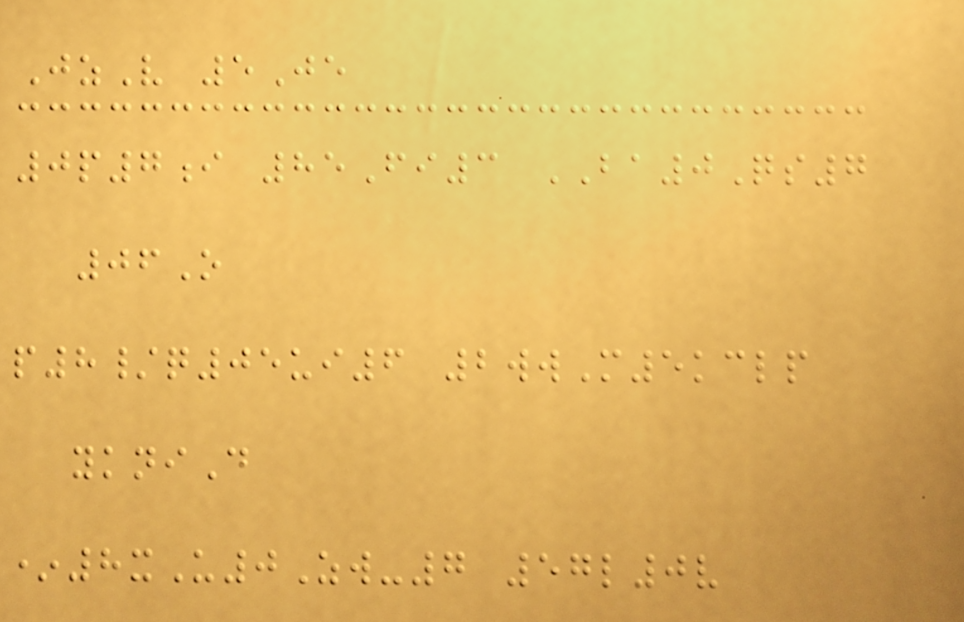JzV 5Je
0p7i 85Fi3 BA0Qs7
06O
p8/q05ui6 2wwM5kclp
ykniD
*8xU0Zw-7 57l0v
